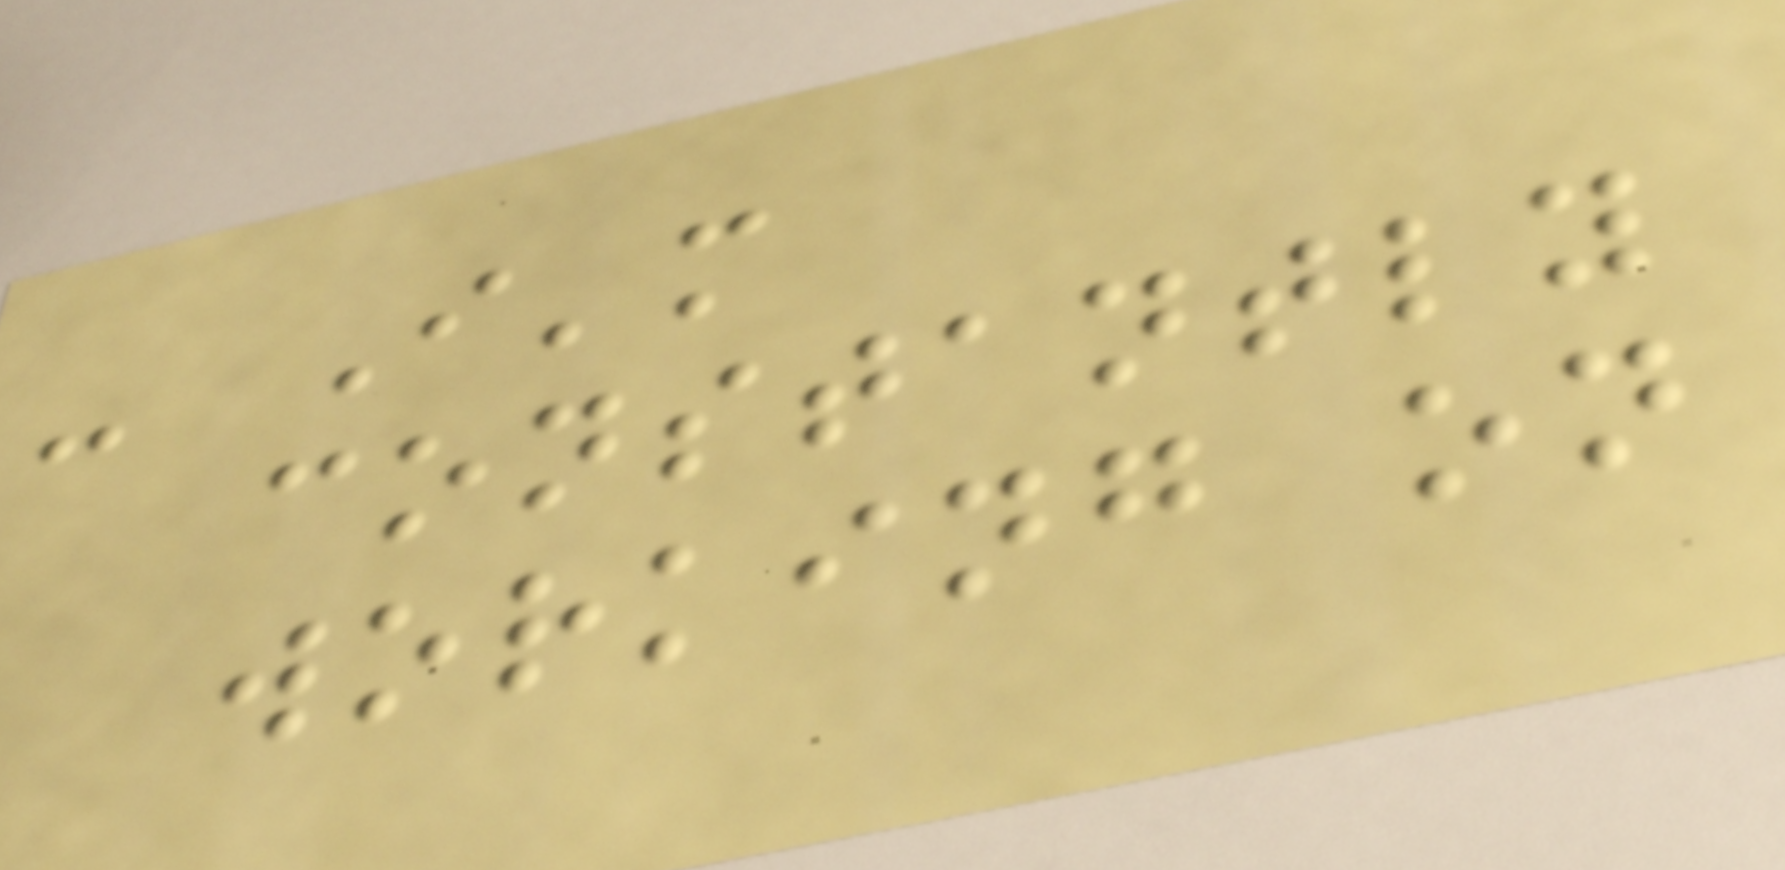- I'm
constantly
working on
